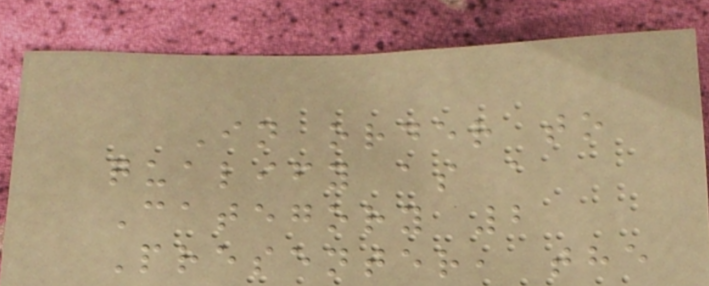In order to
qualify as a
Category 2
Presenter, the
